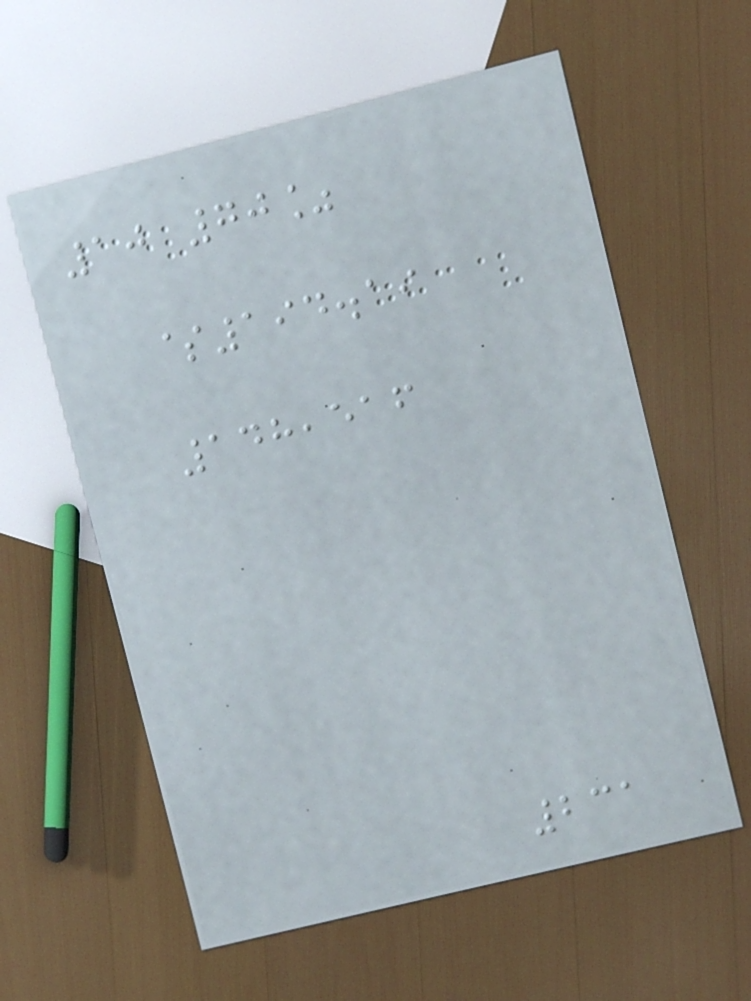10 70%
$194.19
148,516
231
